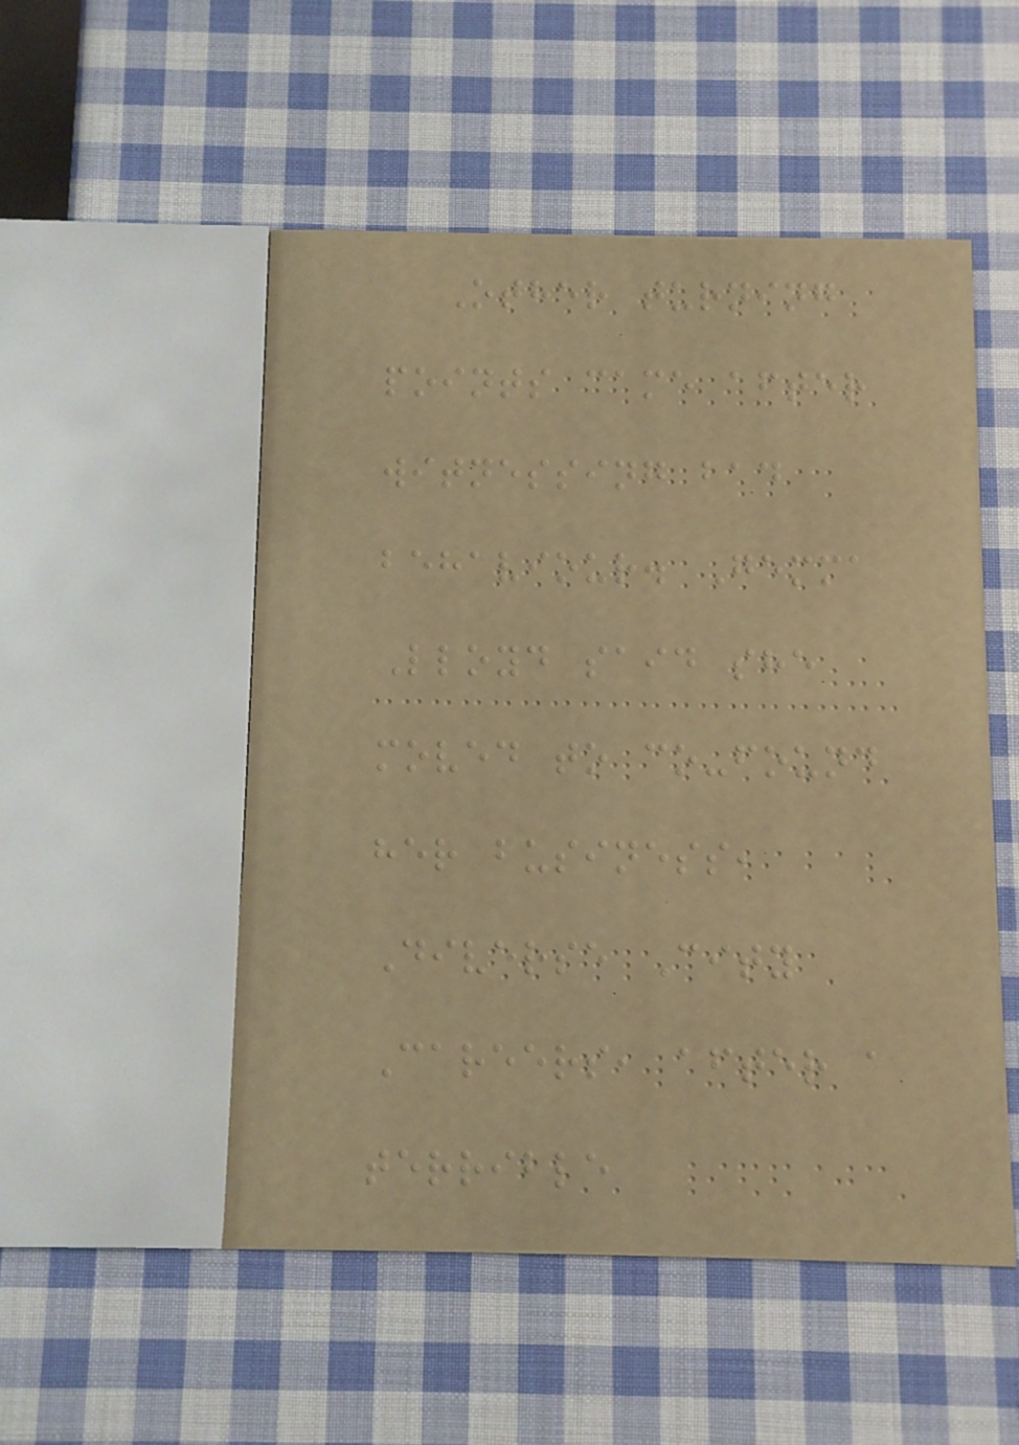Other turning
points came after
witnessing bad
behaviour. Gemma
Lloyd said she
moved to co-found
her business,
Diverse City
Careers, after a
terrible
